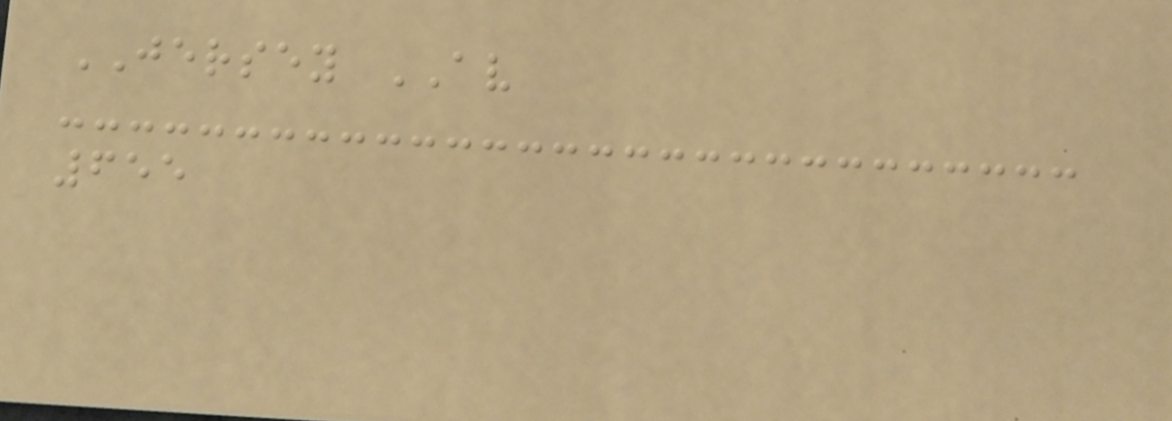JERSEY AV
655
